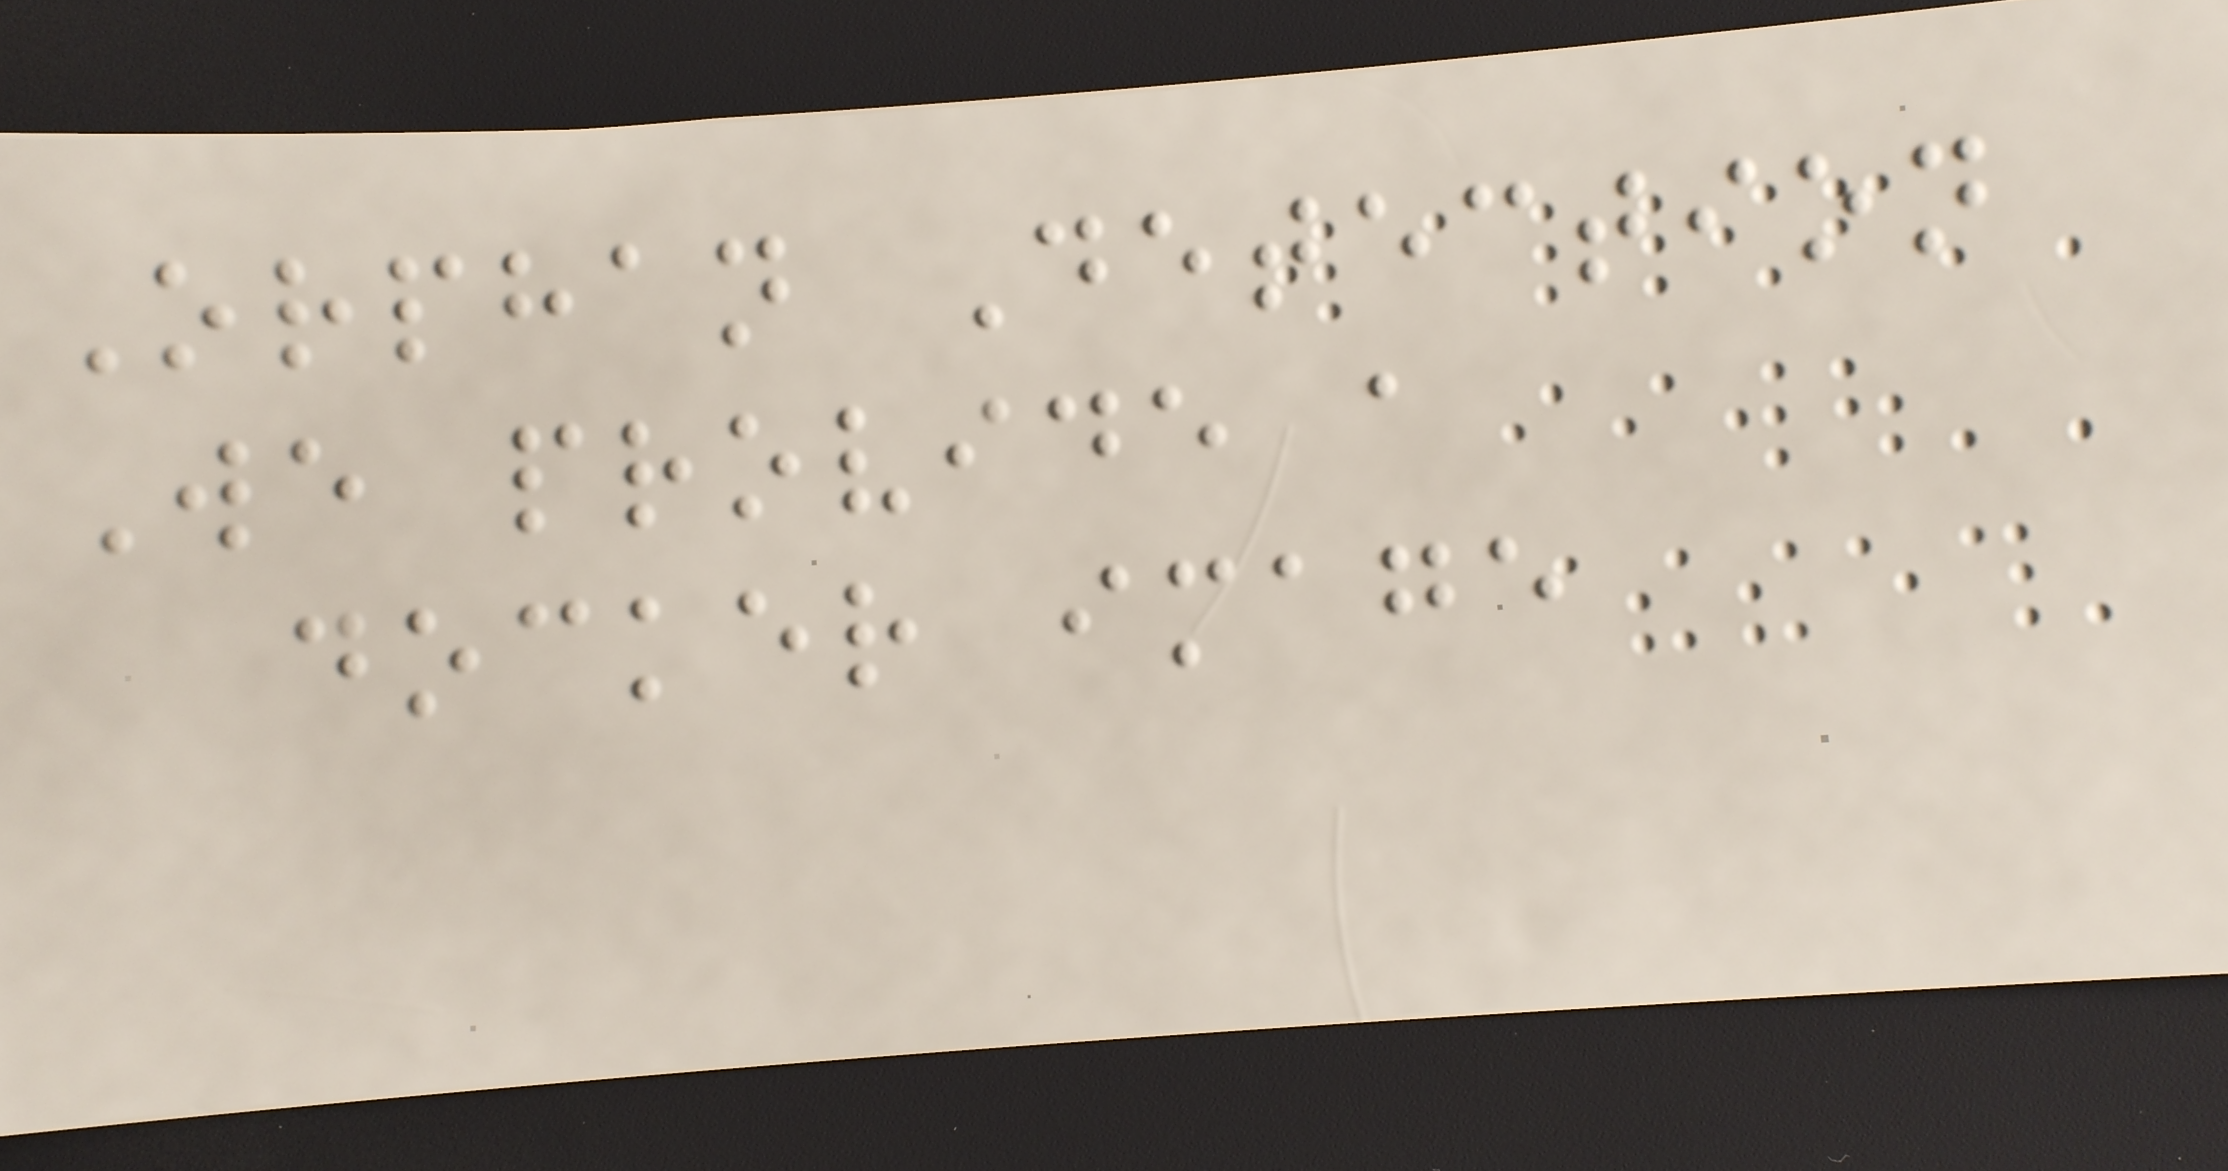Orphan Detection
We provide a
docker image
